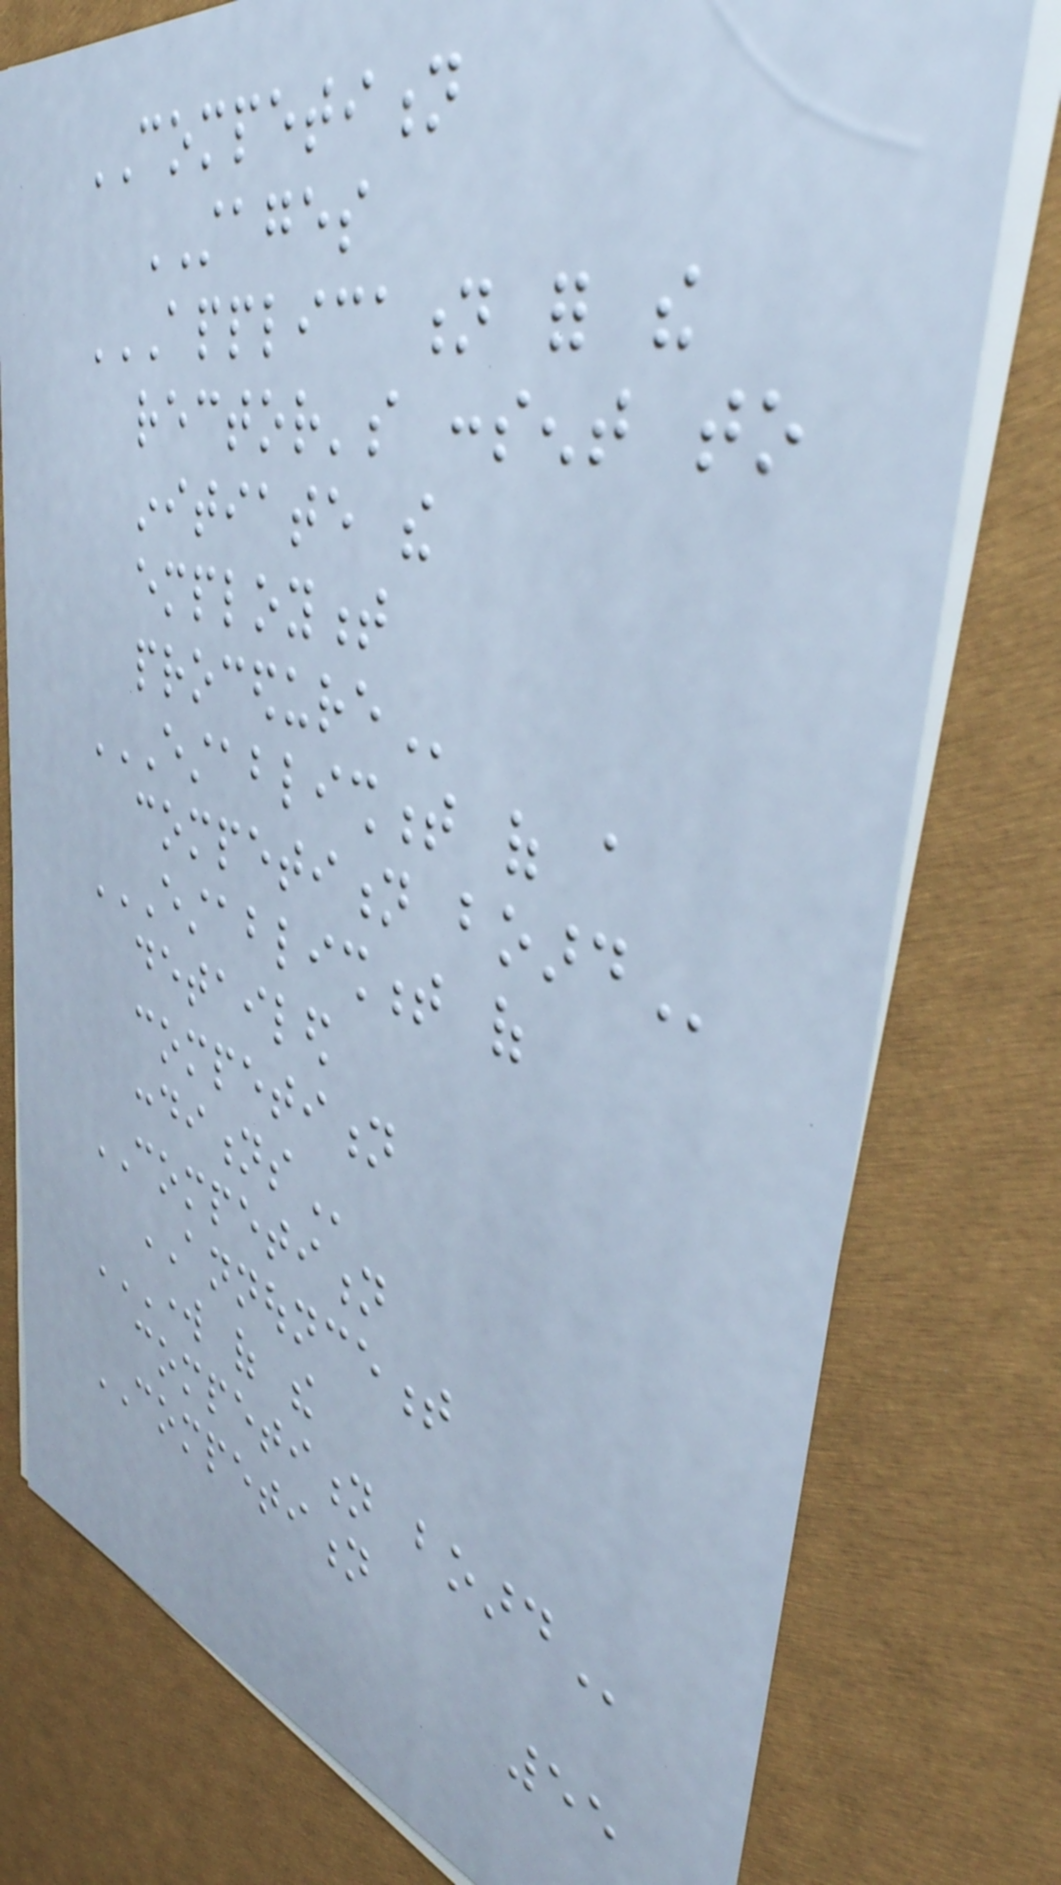COMPETITION
STAGES
APPLICATION FOR THE
RECTOR'S CONSENT TO
INITIATE THE
EMPLOYMENT
PROCEDURE
ESTABLISHMENT OF A
COMPETITION BOARD
ESTABLISHMENT OF
DETAILED
COMPETITION
CONDITIONS
COMPETITION
ANNOUNCEMENT
WORK OF THE
COMPETITION BOARD
COMPETITION
55
